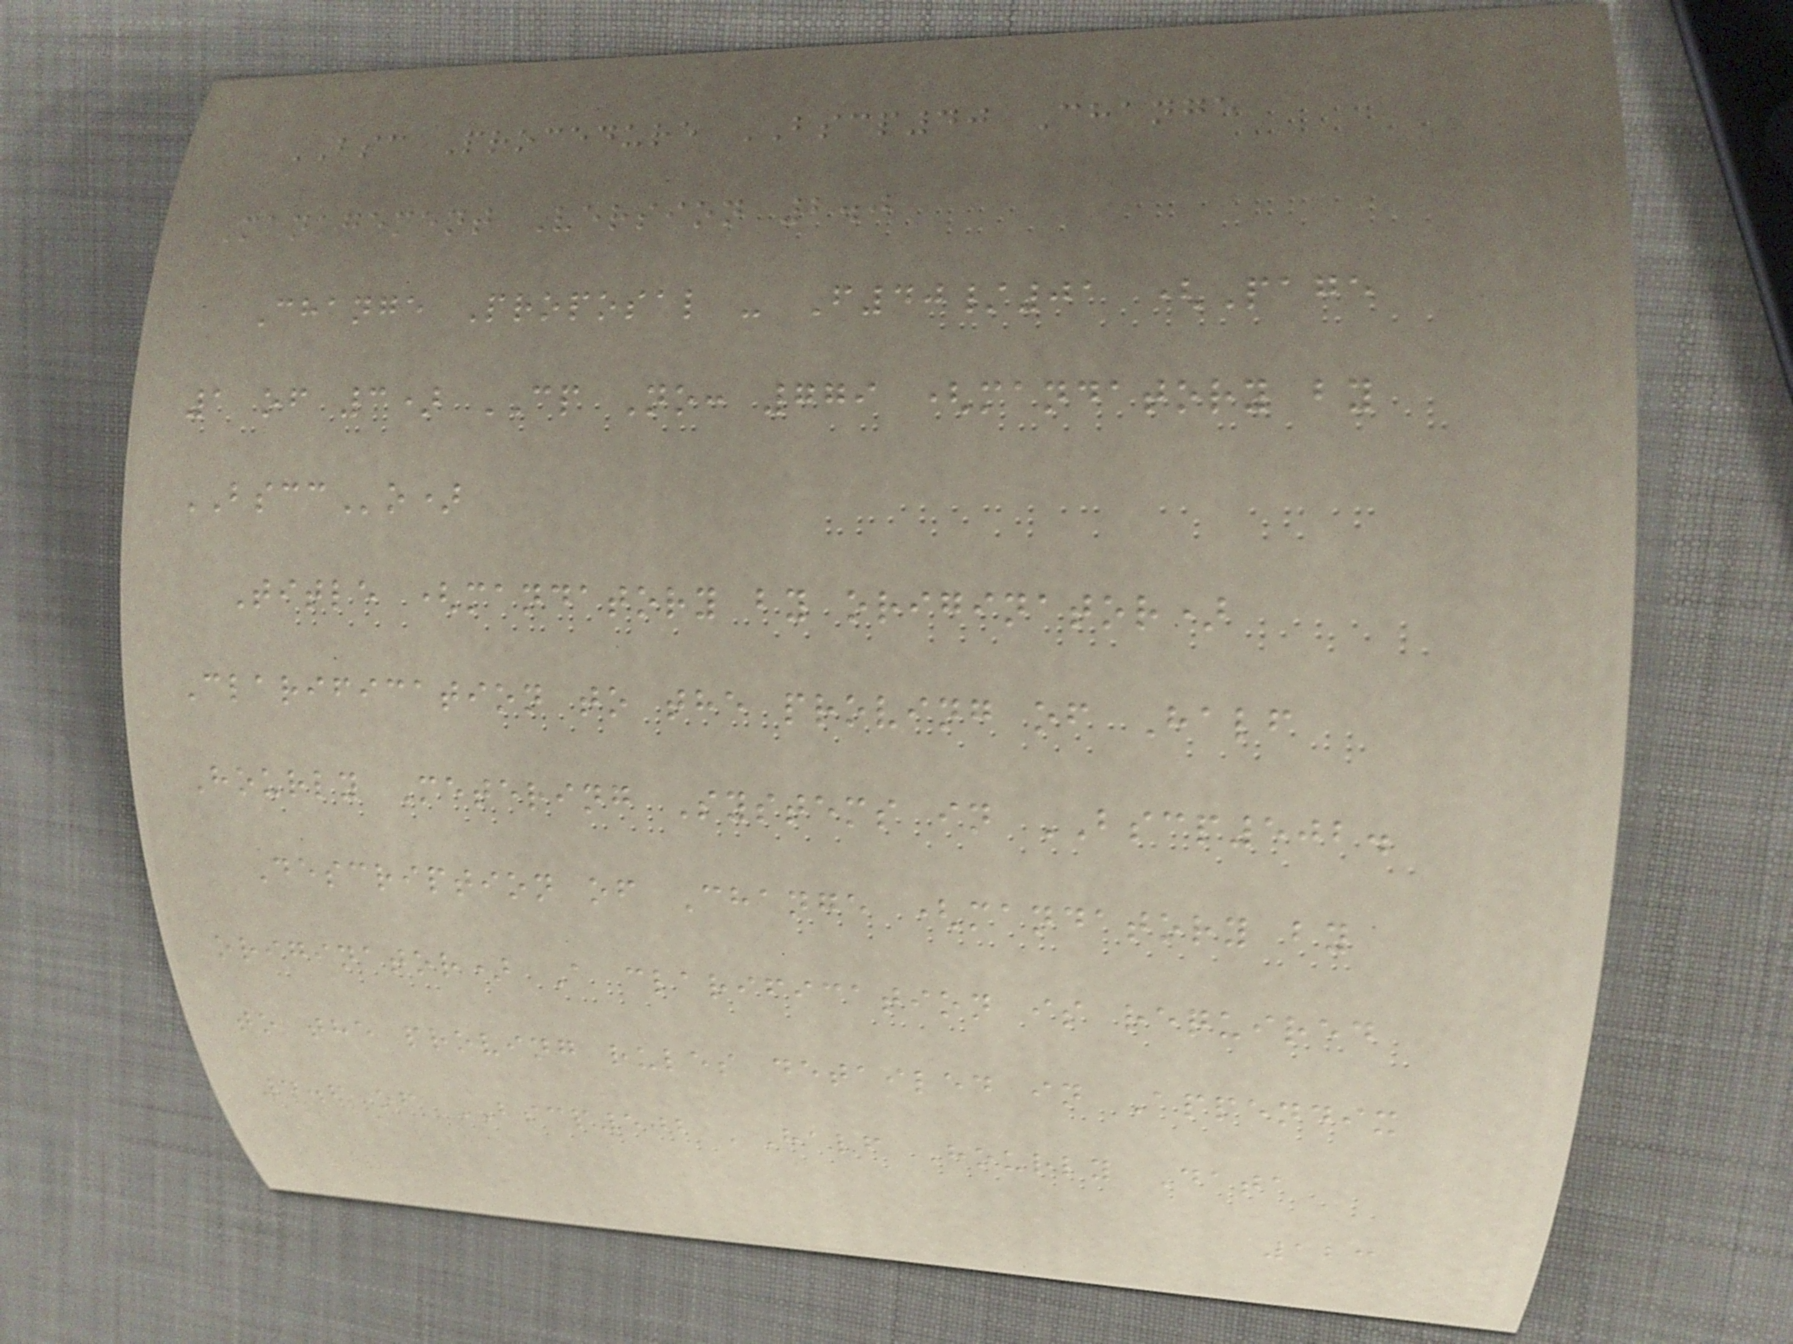BSC Procedure BSCP40 Change
Management Version 2.0
Change Proposal - F40/01 (Page
1 of 3) CP No: 779 (mandatory by
BSCCo)
Title (mandatory by originator)
Clarification to the proving of Half
Hourly Metering Systems in BSCP502.
Description of Change (mandatory by
originator) A clarification is required
to the proving rules detailed in Appendix
4.6 of BSCP502 'Half Hourly Data
123
